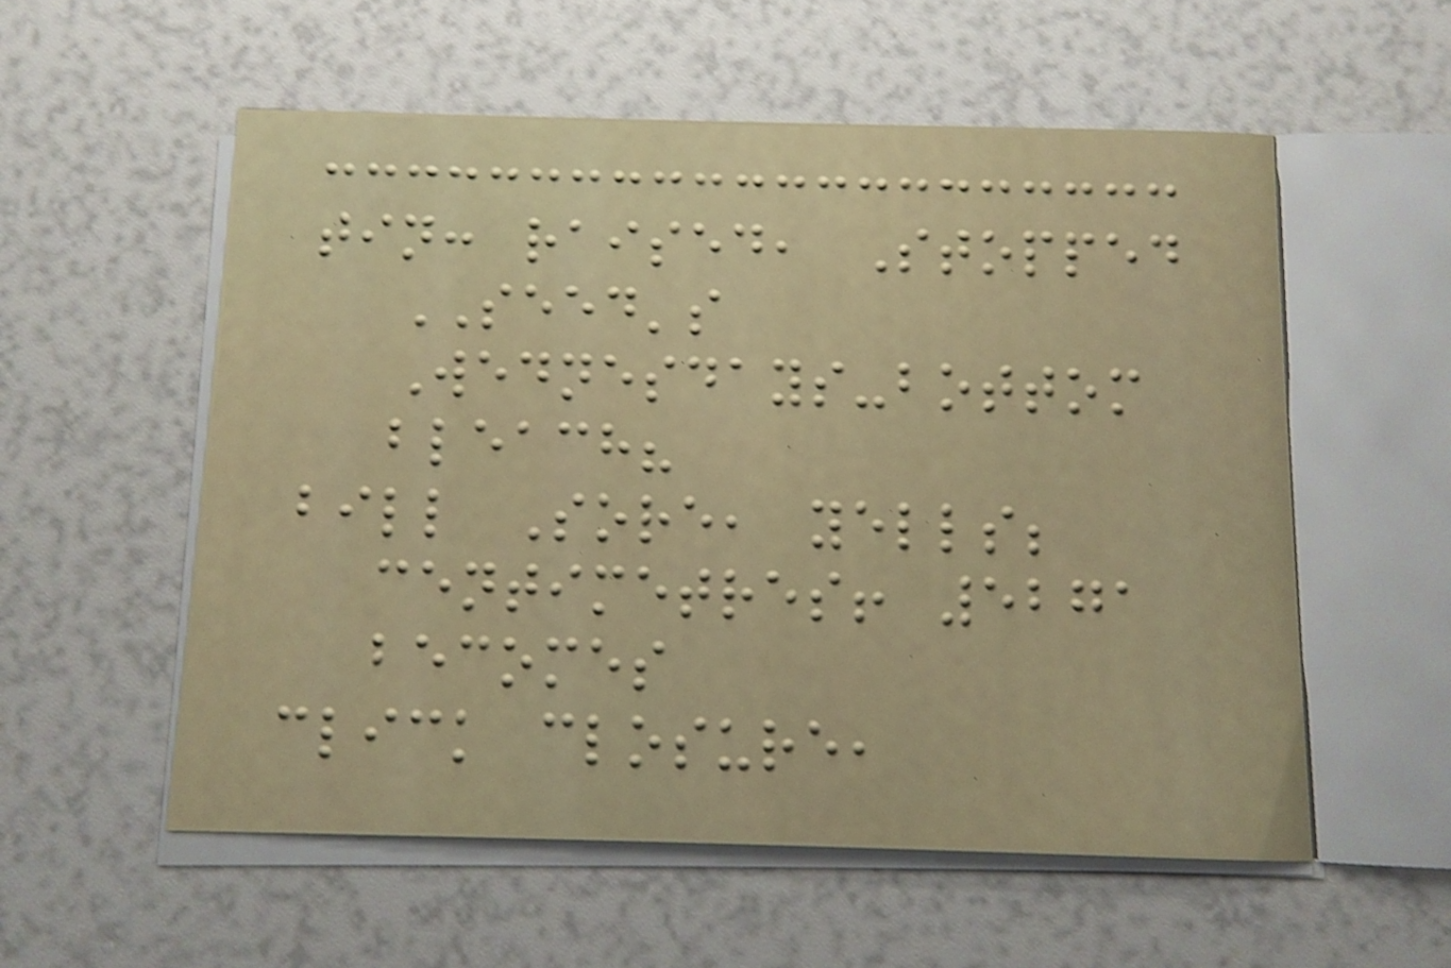tin: raised, Stopped
SEED's
Wednesdays-bottom
bleach?
bill Sore, yells;
centimetres! 5271
becomes
click closure,
